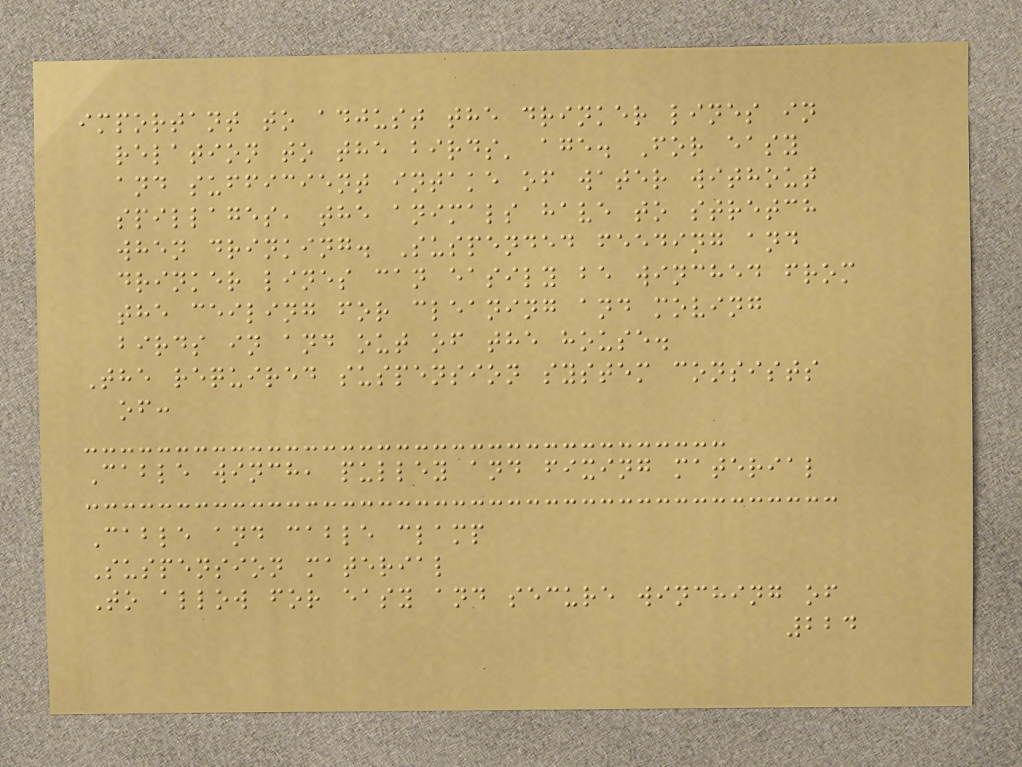important to adjust the drinker lines in
relation to the birds' age. For easy
and sufficient intake of water without
spillages, the animals have to stretch
when drinking. Suspended feeding and
drinker lines can easily be winched from
the ceiling for cleaning and moving
birds in and out of the house.
The required suspension system consists
of:
Cable winch, pulley and fixing material
Cable and cable clamp
Suspension material
To allow for easy and secure winching of
224
